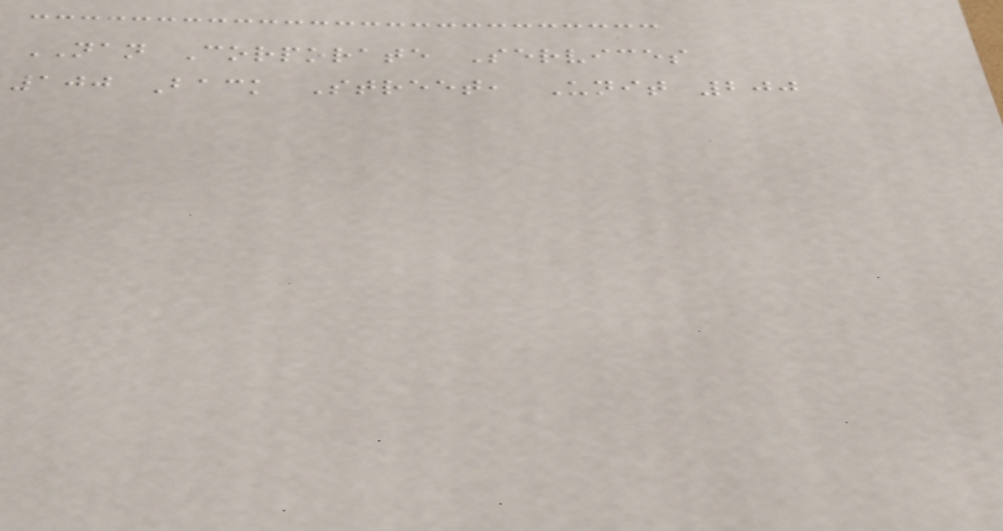NAN Corporate Services
100 Back Street, Unit 200
